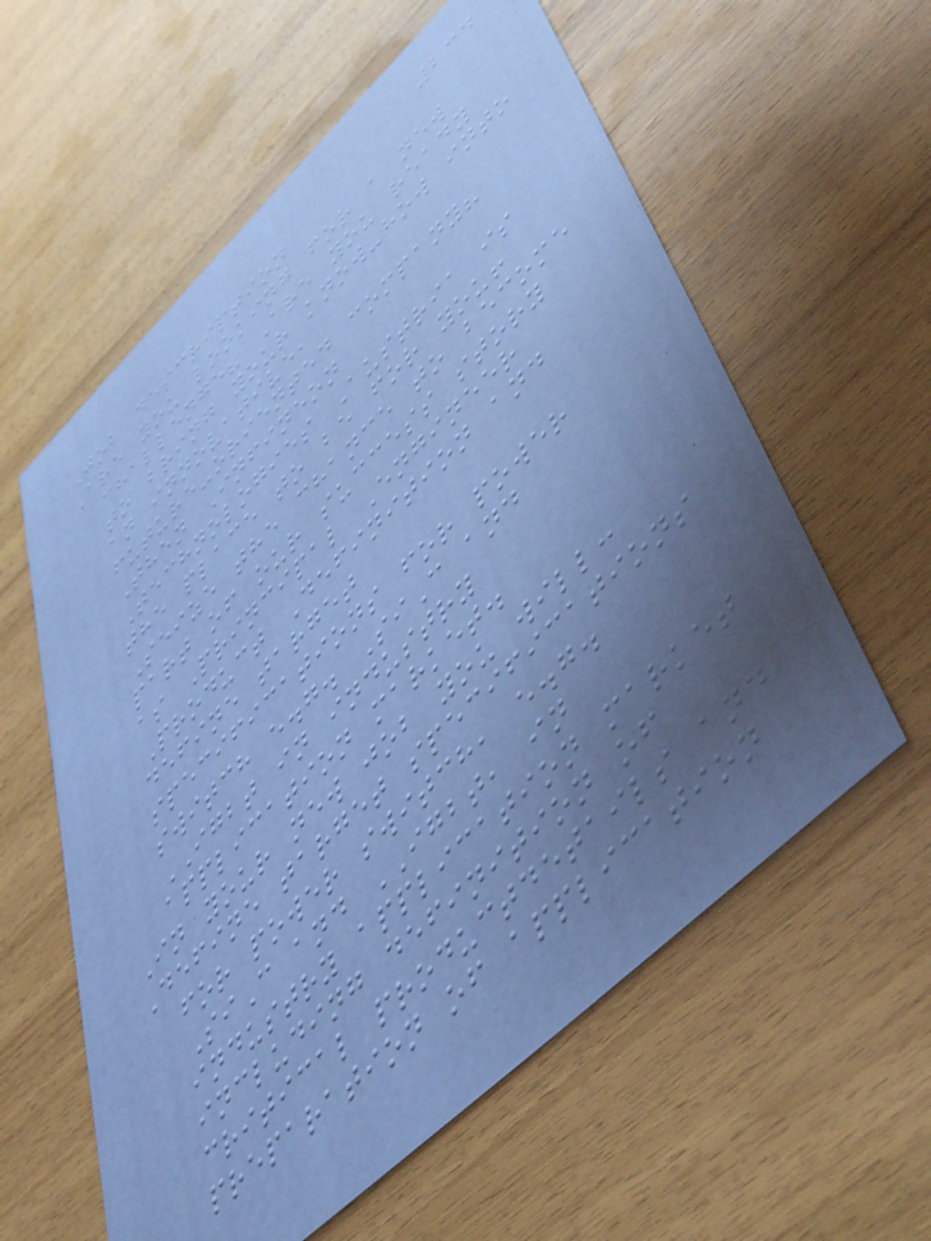234
Job description
Are you looking for a new
challenge? Are you ready
to bring your know-how into
an innovative,
future-oriented company?
Then Infineon
Technologies Austria is
the place to be for you!
Seize the chance to become
part of our success story
as Principal Engineer
Product Definition and
define target
specifications for power
switch e.g. SiC and
IGBT in industry
application market.
In your new job you will:
Define target specifications
for power switch, e.g.
SiC and IGBT, in
industry application market
including definition of
critical productdetails and
preparation of application
